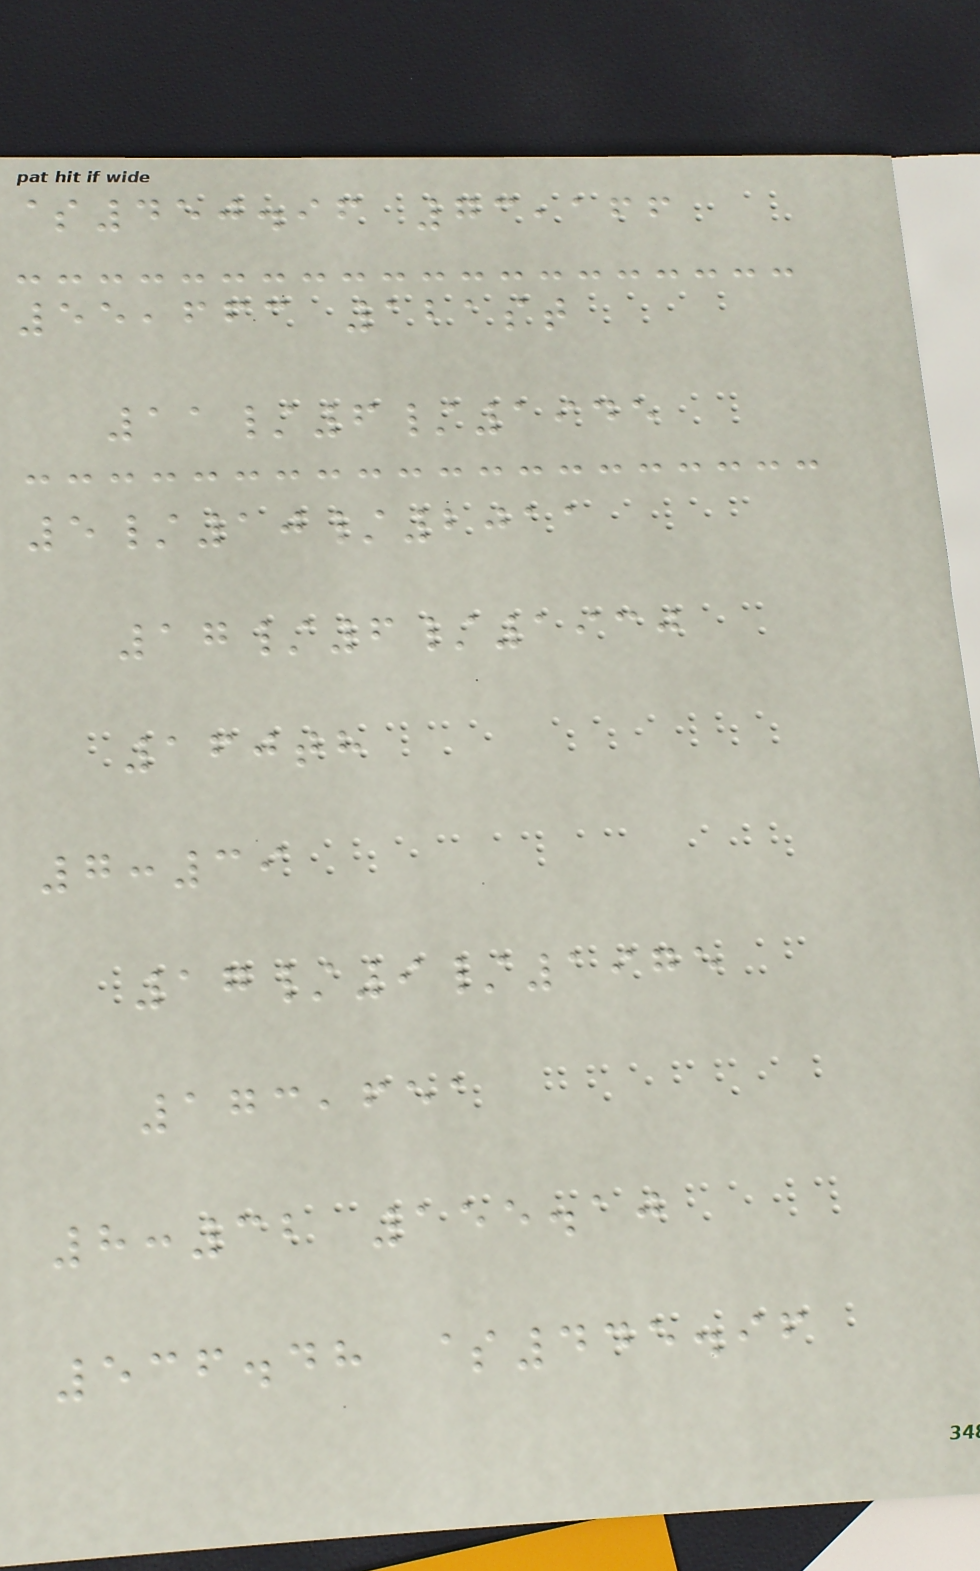$450.96 73,166
55,663 121st
11/6/1945
5/10/2011
17/6/1930
160th
7:39
17/9/1975
173,651
8:32 155.10
536.48 $445.96
